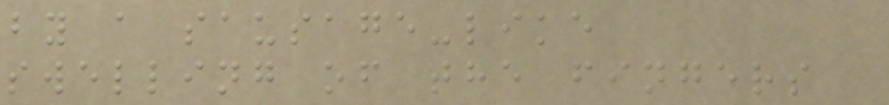by a sausage-like
swelling of the fingers
